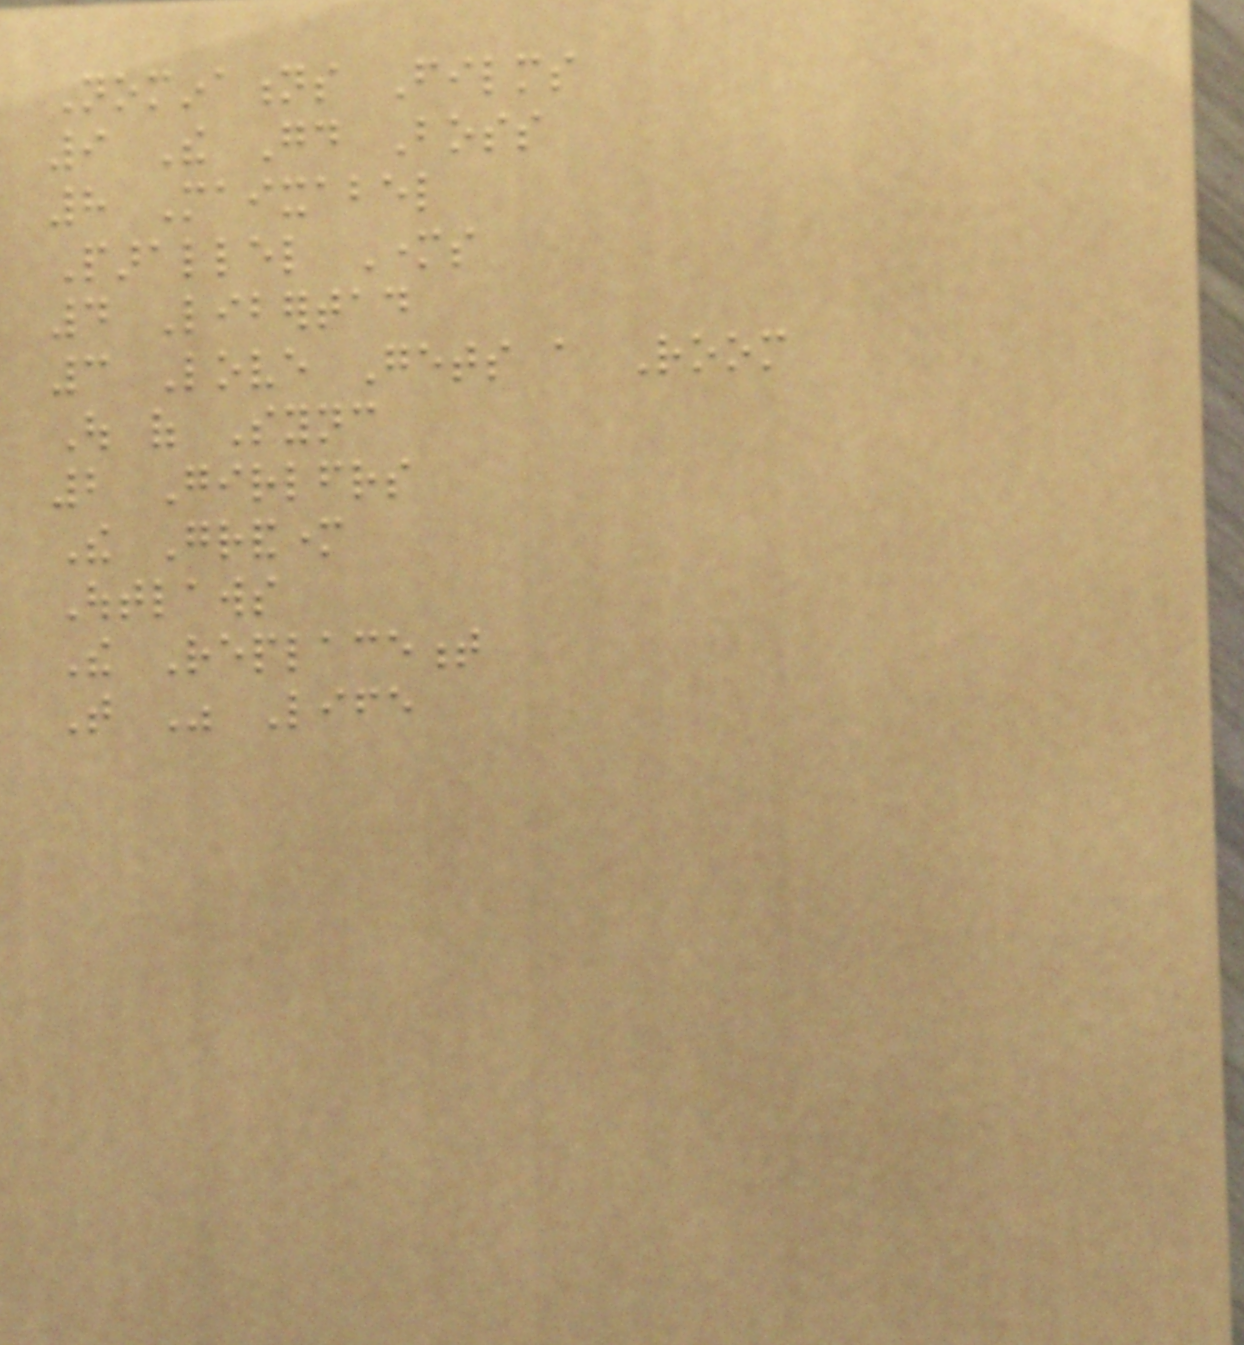Nominations Films
9 The Good Boss
8 Maixabel
Parallel Mothers
4 Libertad
3 Love Gets a Room
Out of Sync
2 Girlfriends
The Grandmother
Outlaws
The Replacement
That Was Life
